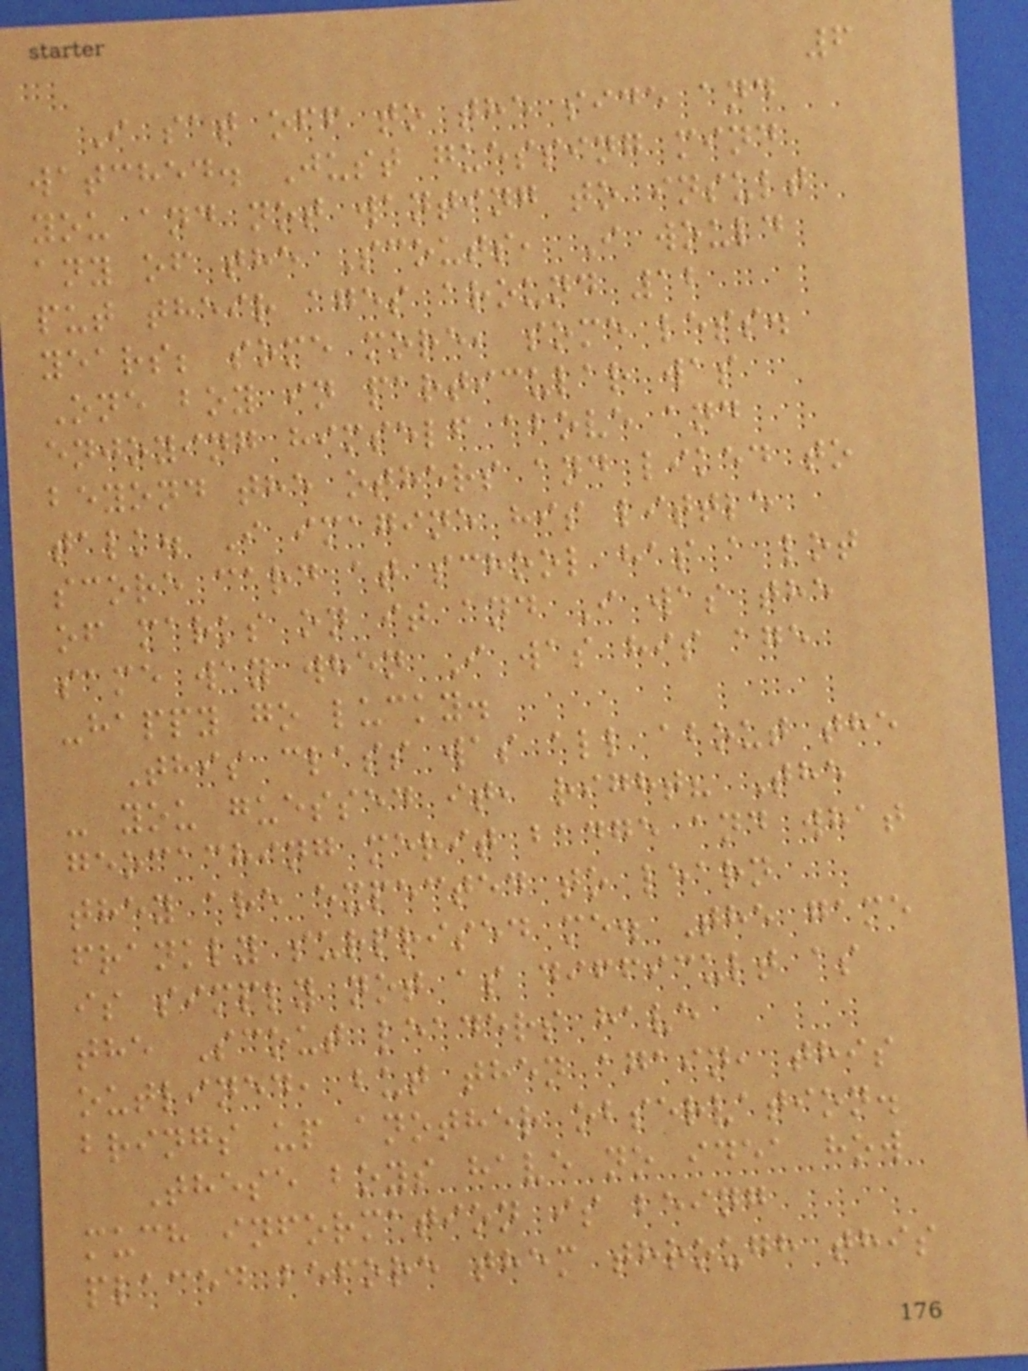6
I sat off to the side and
watched. Just guessing mind
you and not wanting to insult
any of the Scouts, I would
put their ages around 12
years; some more, some less.
One boy in particular was
enjoying himself above and
beyond the others and liked to
talk. I imagine his little
score card at school has a lot
of marks on it and I was the
same way when I was his age
-happy go lucky.
This class was all about the
- you guessed it, right? The
geocaching merit badge and what
they are expected to learn
frankly surprised me. The game
is simply not as difficult as
the Scout leaders have
outlined, but then again, this
brings up another observation.
These boys have no idea how
much information is being
placed before them through this
